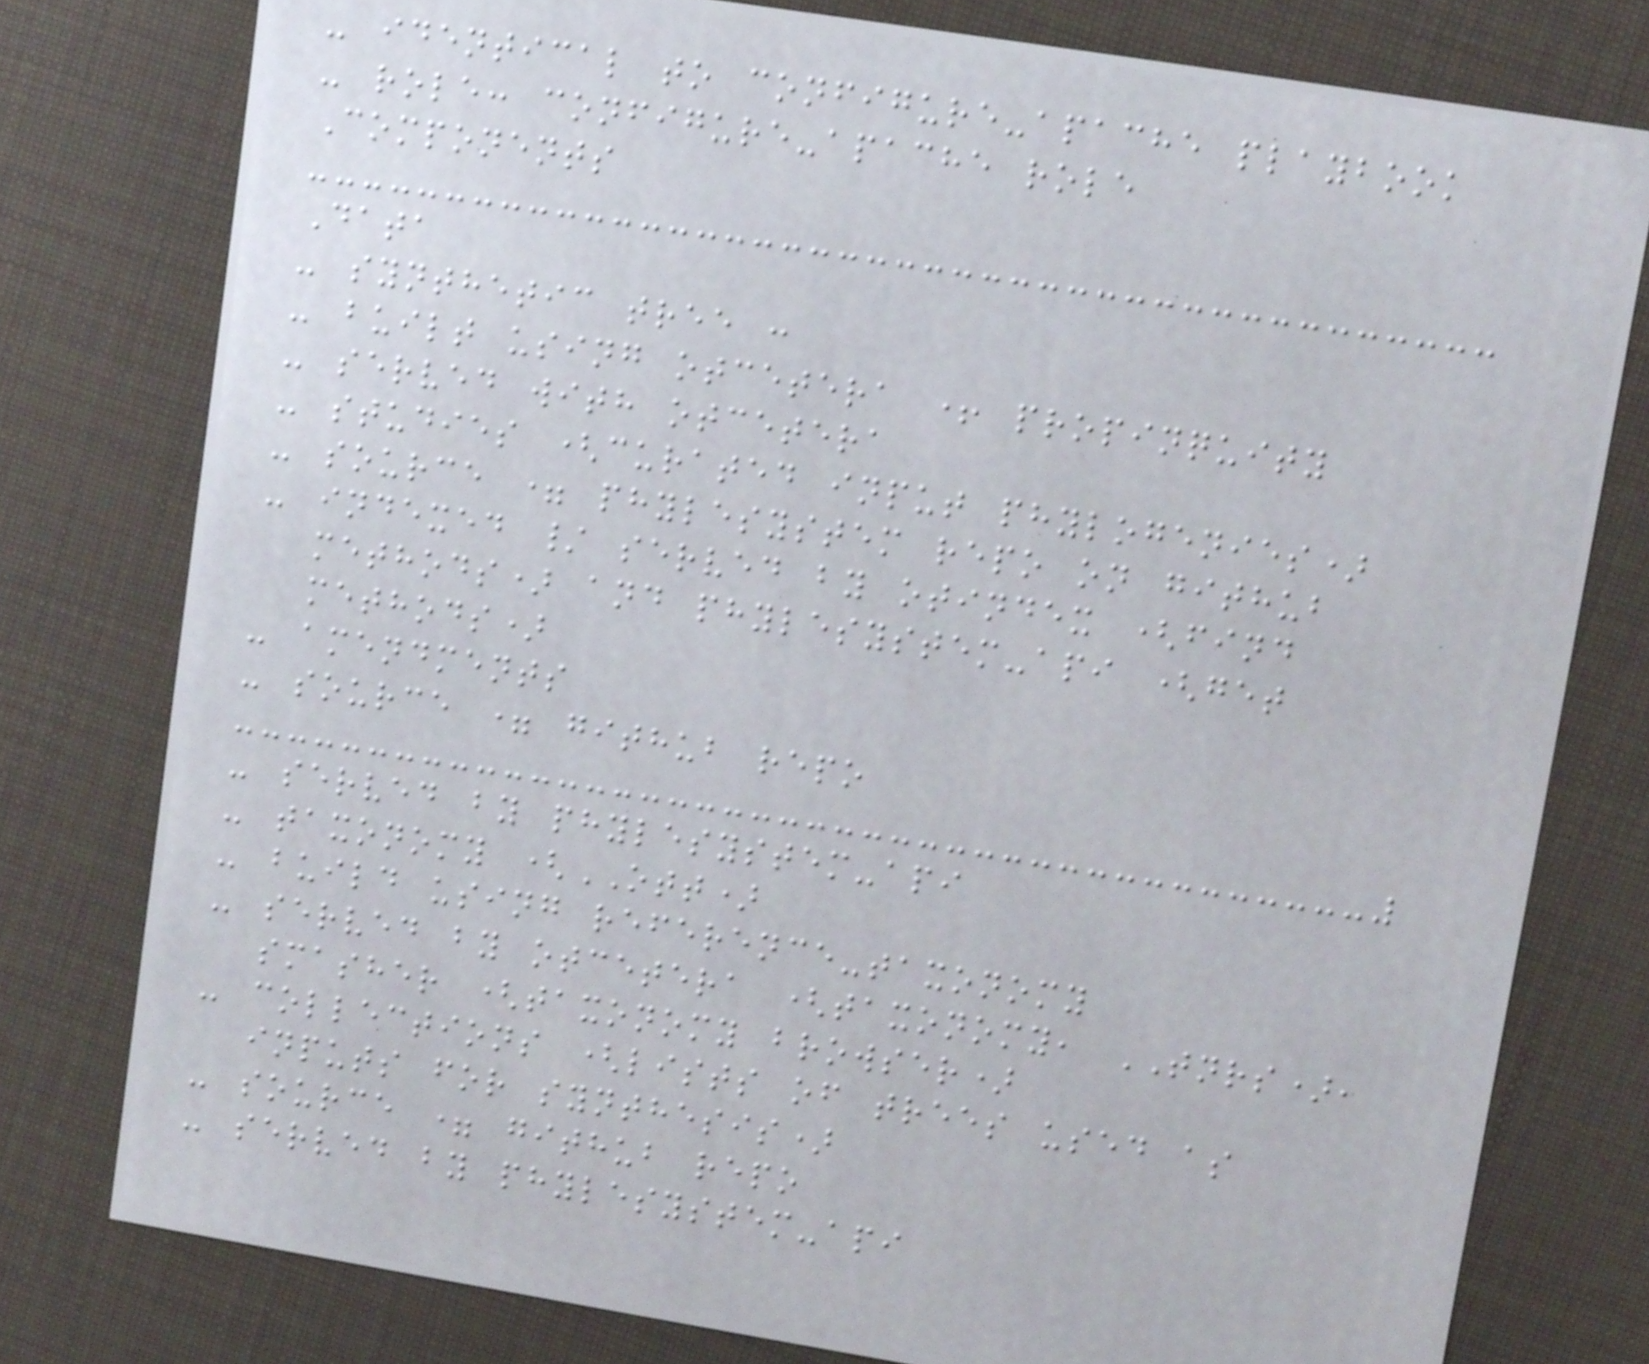- identical to configure-apache playbook
- role: configure-apache role
Components
Data
- synthetic tree :
- built using otcetera + propinquity
- served with otcetera
- studies (curated input phylogenies)
- source = phylesystem repo on github
- indexed / served by otindex (find
methods) and phylesystem-api (get
methods)
- amendments
- source = github repo
- served by phylesystem-api
- taxonomy (OTT)
- build using reference-taxonomy
- served by otcetera (taxonomy, TNRS),
smasher (taxonomy browser)
- collections (lists of trees used as
inputs for synthesis)
- source = github repo
- served by phylesystem-api
